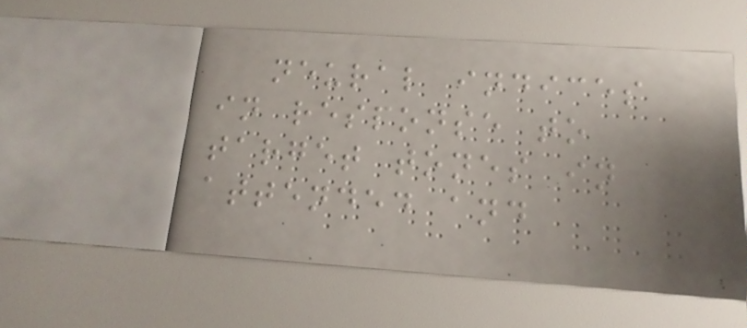neural indices
in response to
target tones in
attended and
